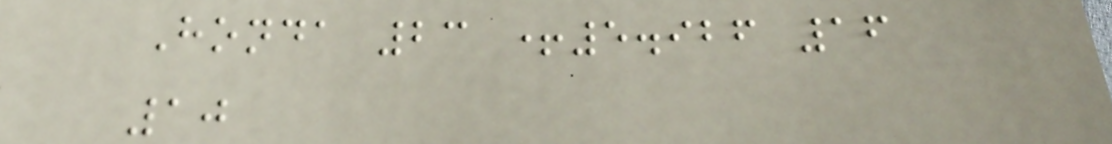Honda 23 +5.926 16
10
